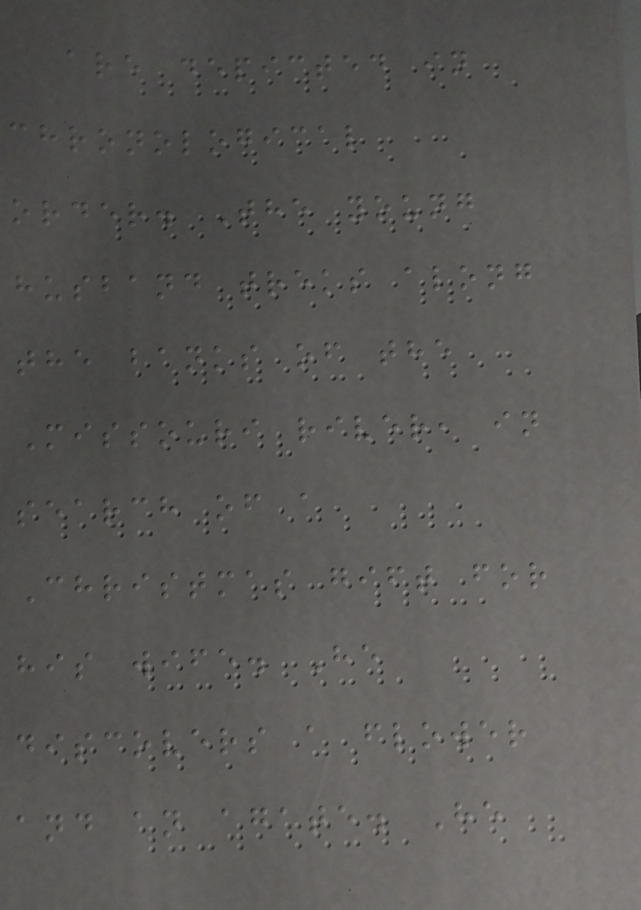are depicted in
chronological
order. The young
husband treks along
the banks of the
Missouri river, in
search of a
Christmas gift for
his wife. He
discovers a flower
and an agate. He
